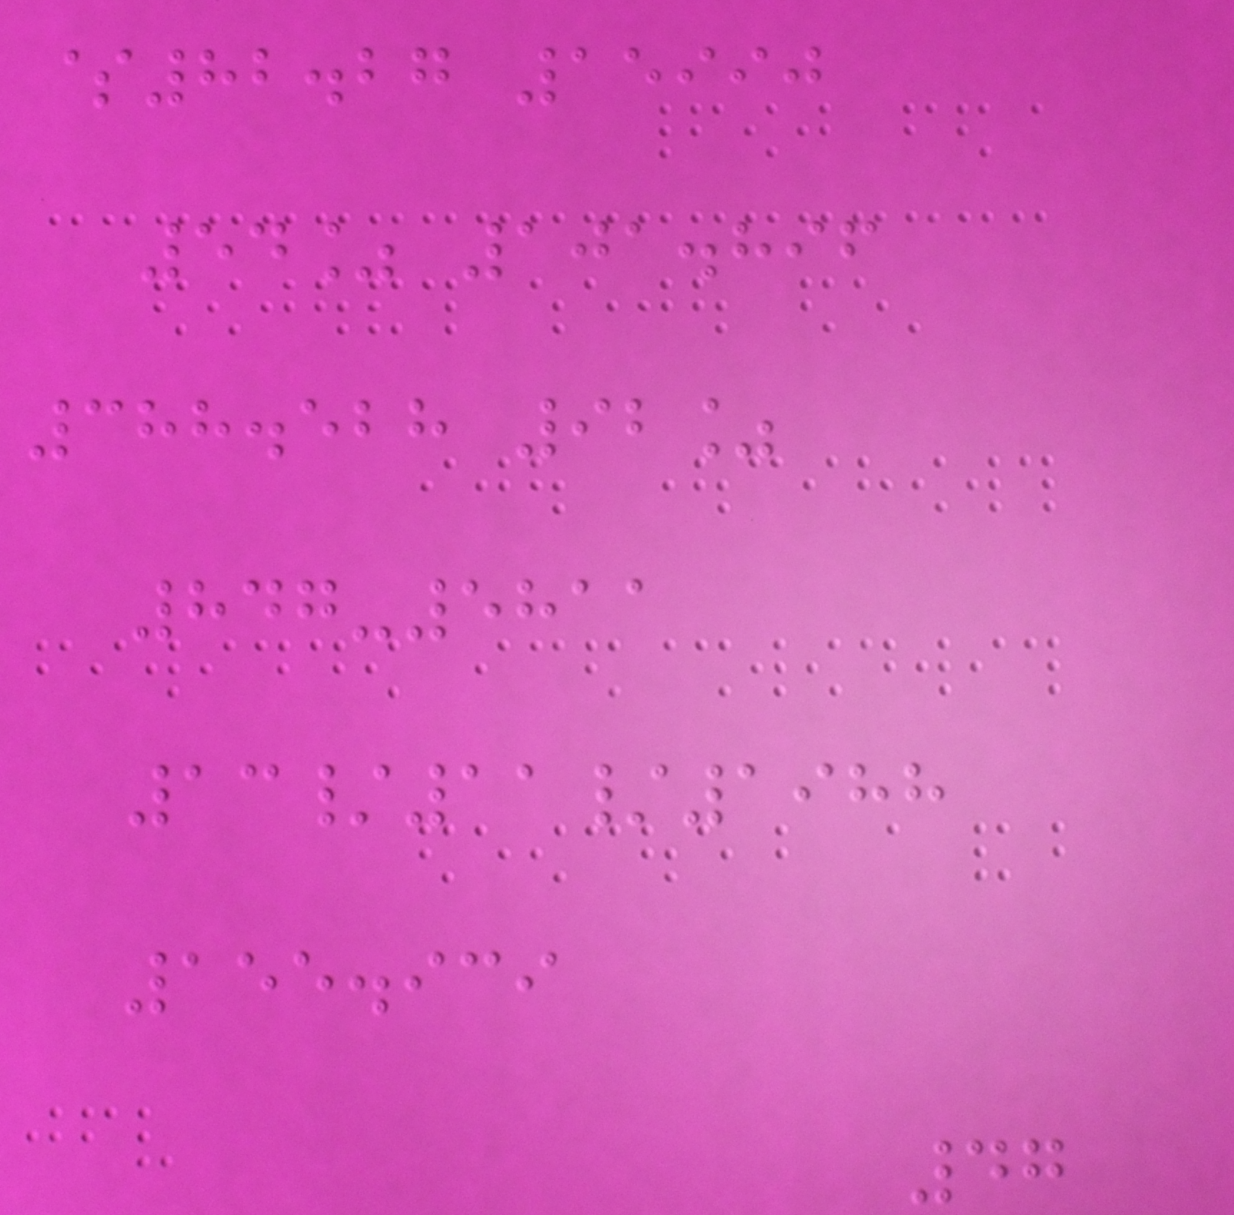$82.27 15990
54% 101.896
388.528 92%
847-5811
13/11/1988
155.939
47
